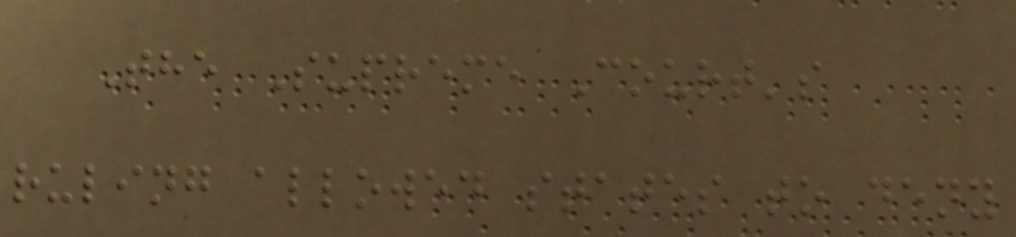The Supreme Court's
ruling allowed states to deny
